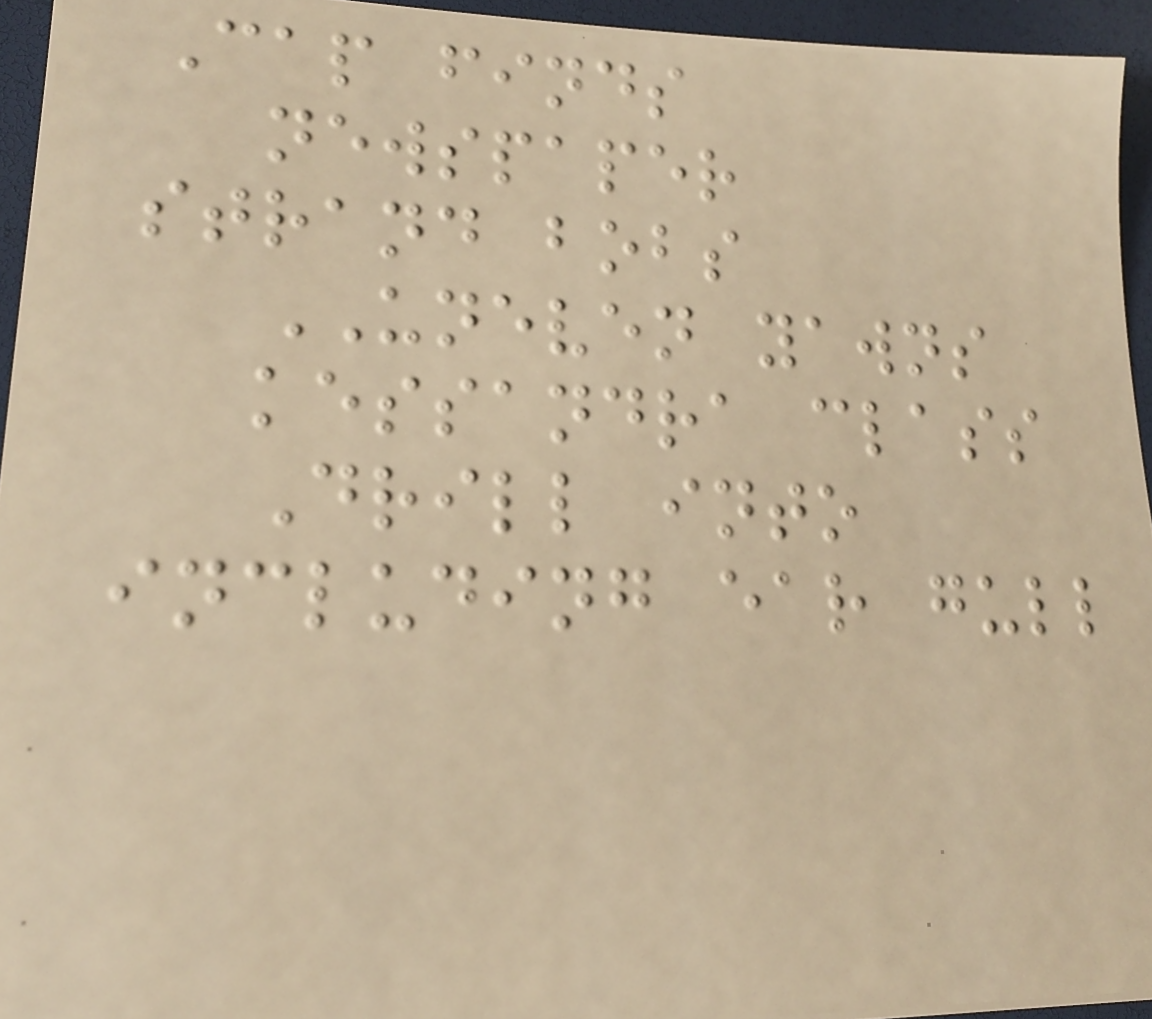Cap finds
newspaper
strand bobs
UNEVEN yawns
kessandra class
Drill into
including ear gull
